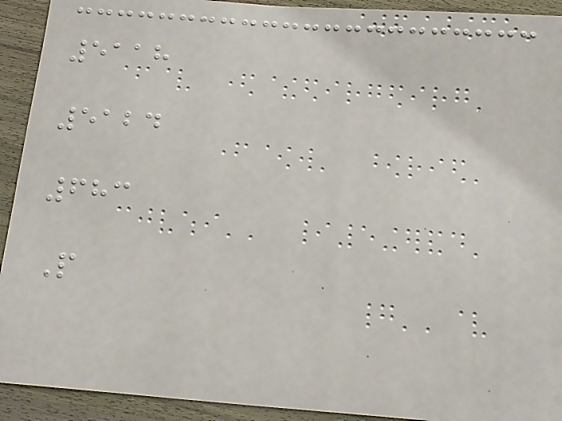5118
5124
683
P
